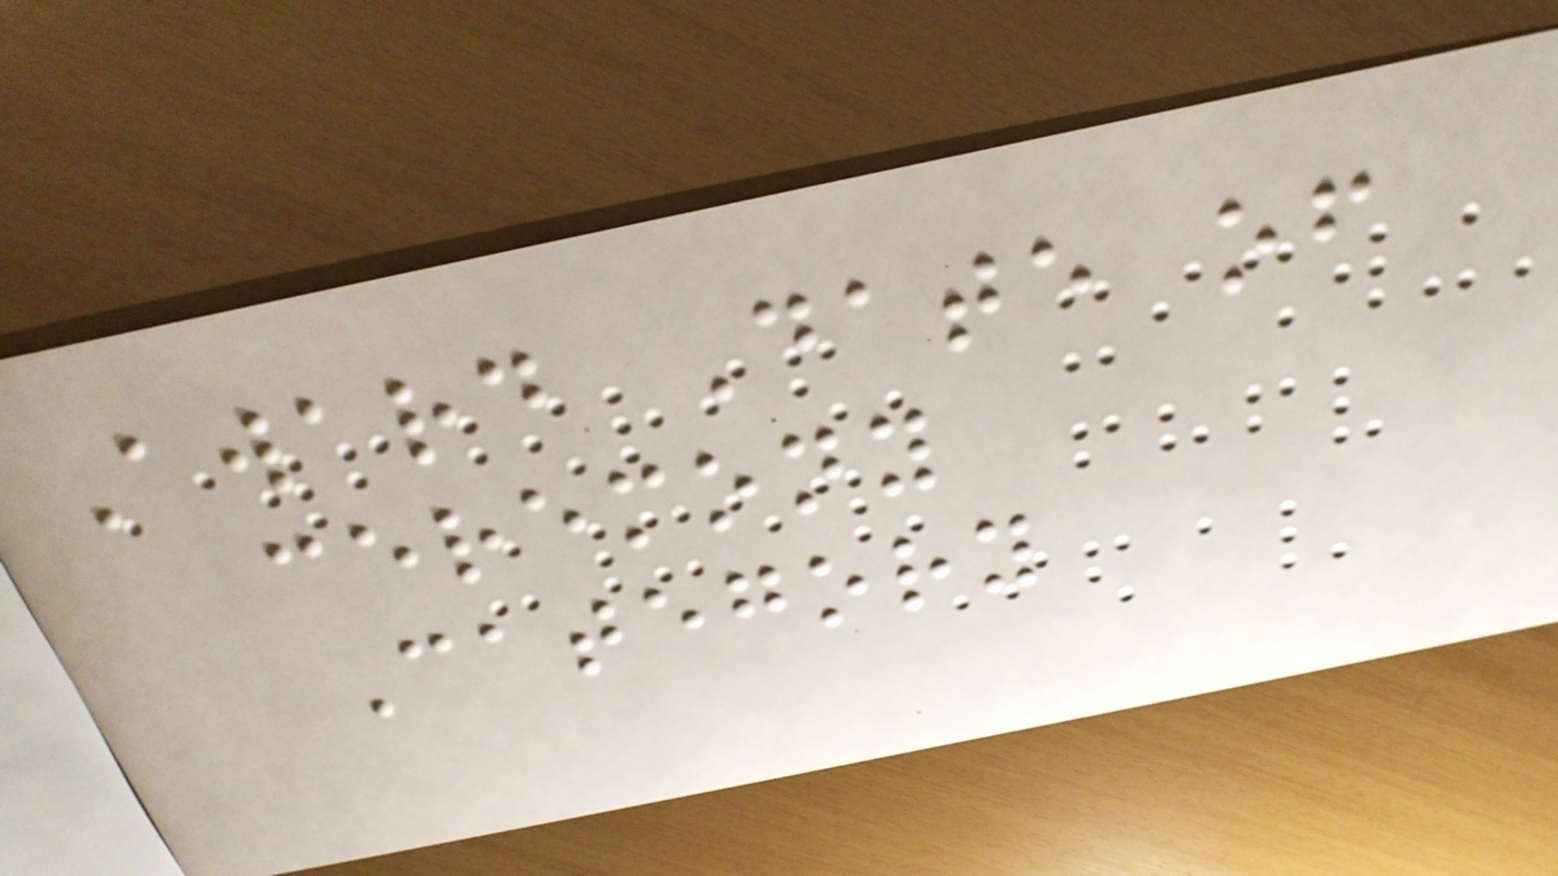Award Date of
ceremony
Category
